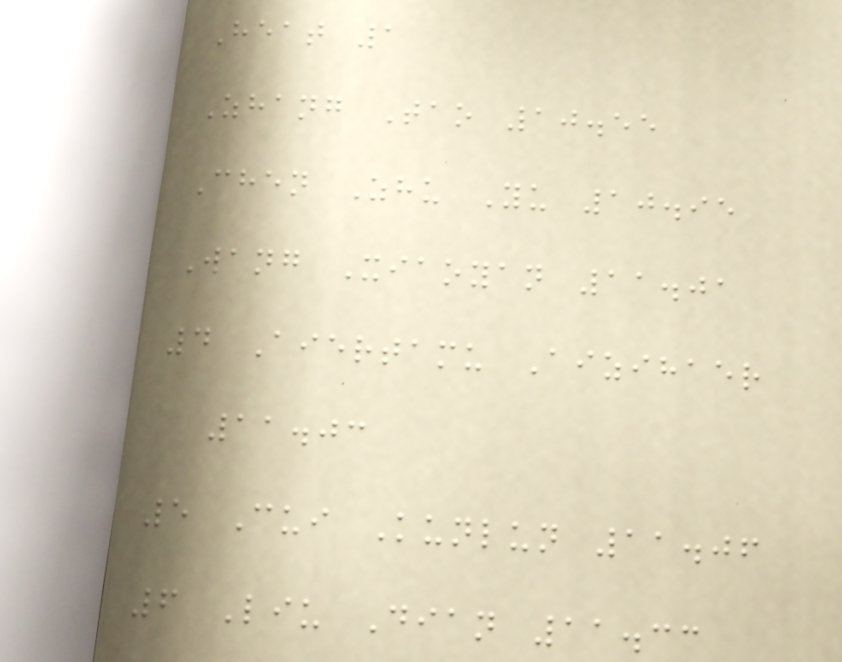Heat 1
Zhang Tao 10.55
Chen Zhu Yu 10.95
Wang Xiaoyan 11.01
4 Aiertamu Aizihaer
11.03
5 Cui Kunlun 11.06
6 Liu Dian 11.33
